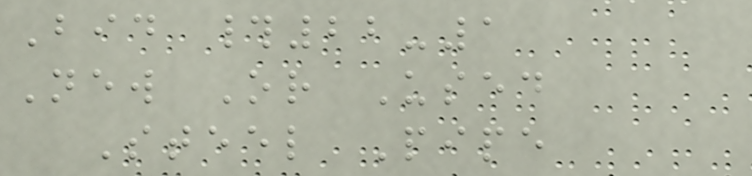Bid #22-1
New Or Used
Steel Pipe
